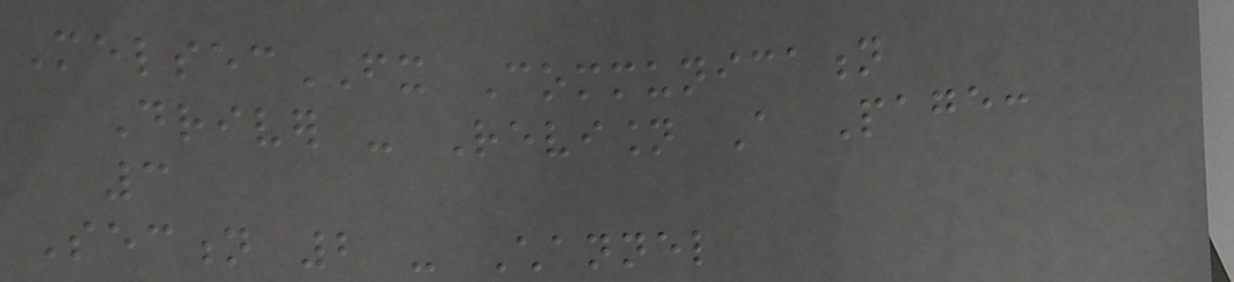MelsecFX Communication
Driver - Revision A Page:
3
Section 2 - Channel
